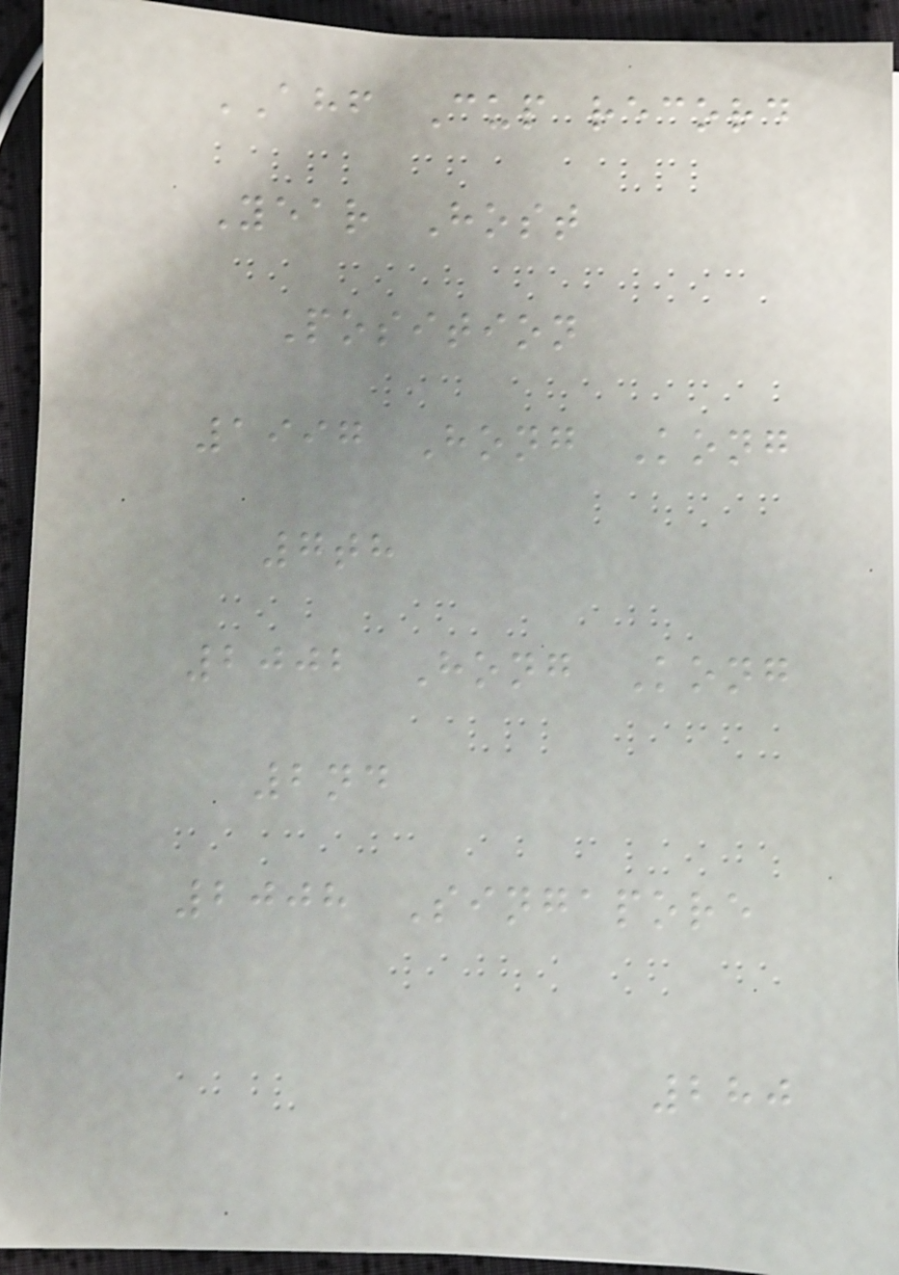AHF Cup record
Year Host
Position
1997 Hong Kong
7th
2002 Hong Kong
2nd
2008 Singapore
280
